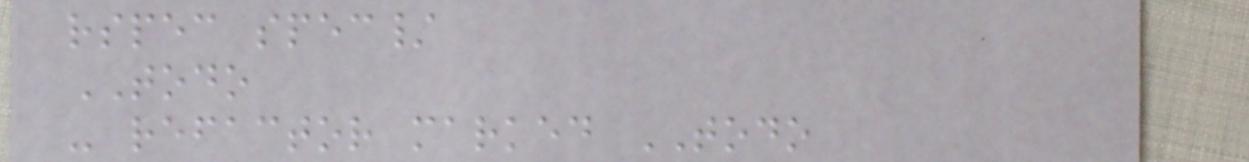rspec spec/
TODO
- refactor marked TODO
